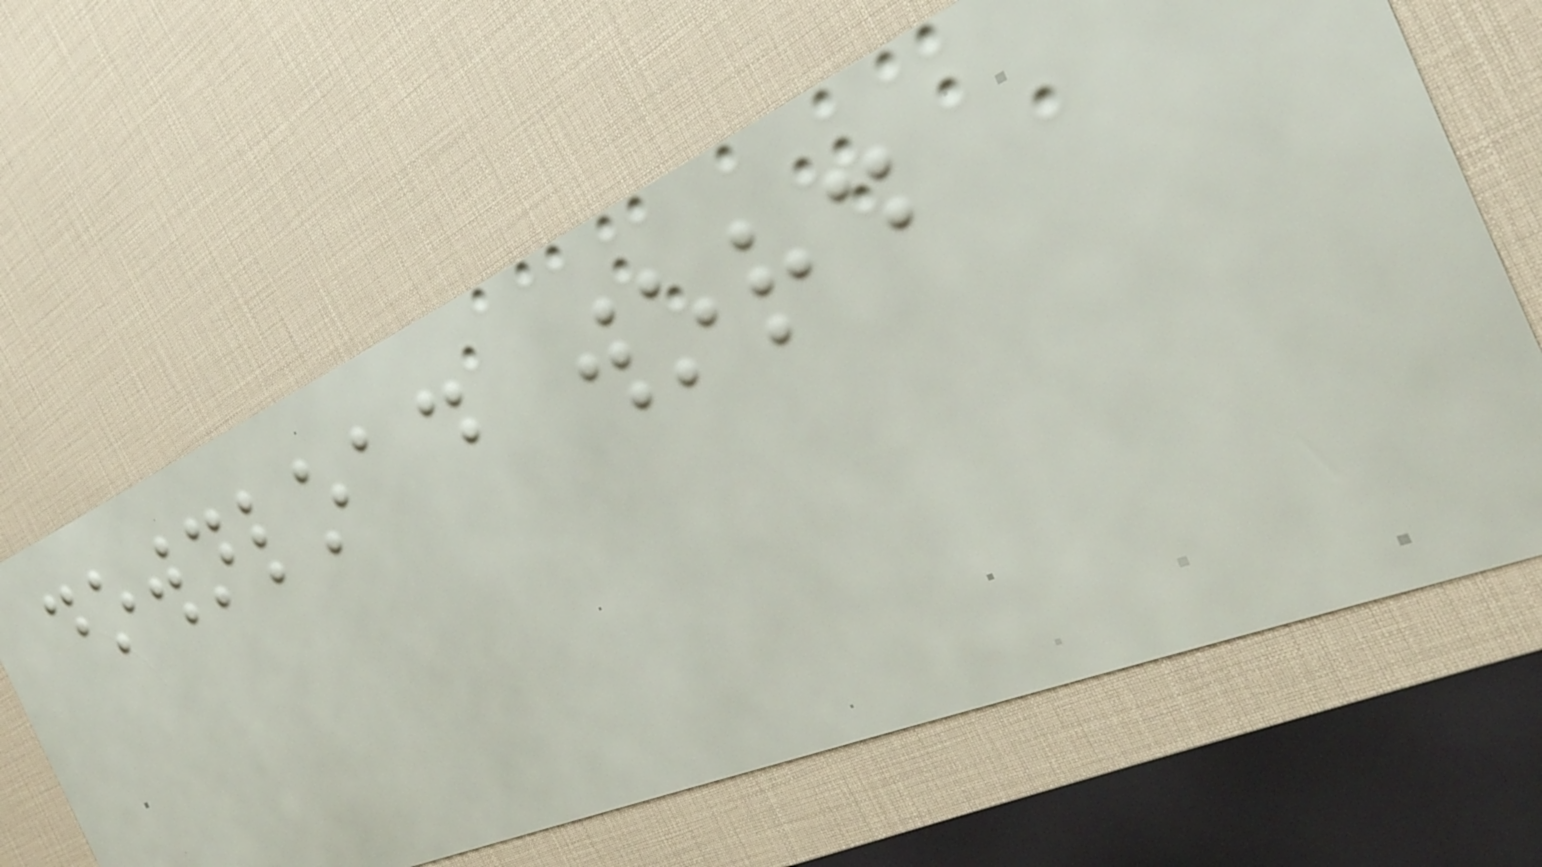download word
